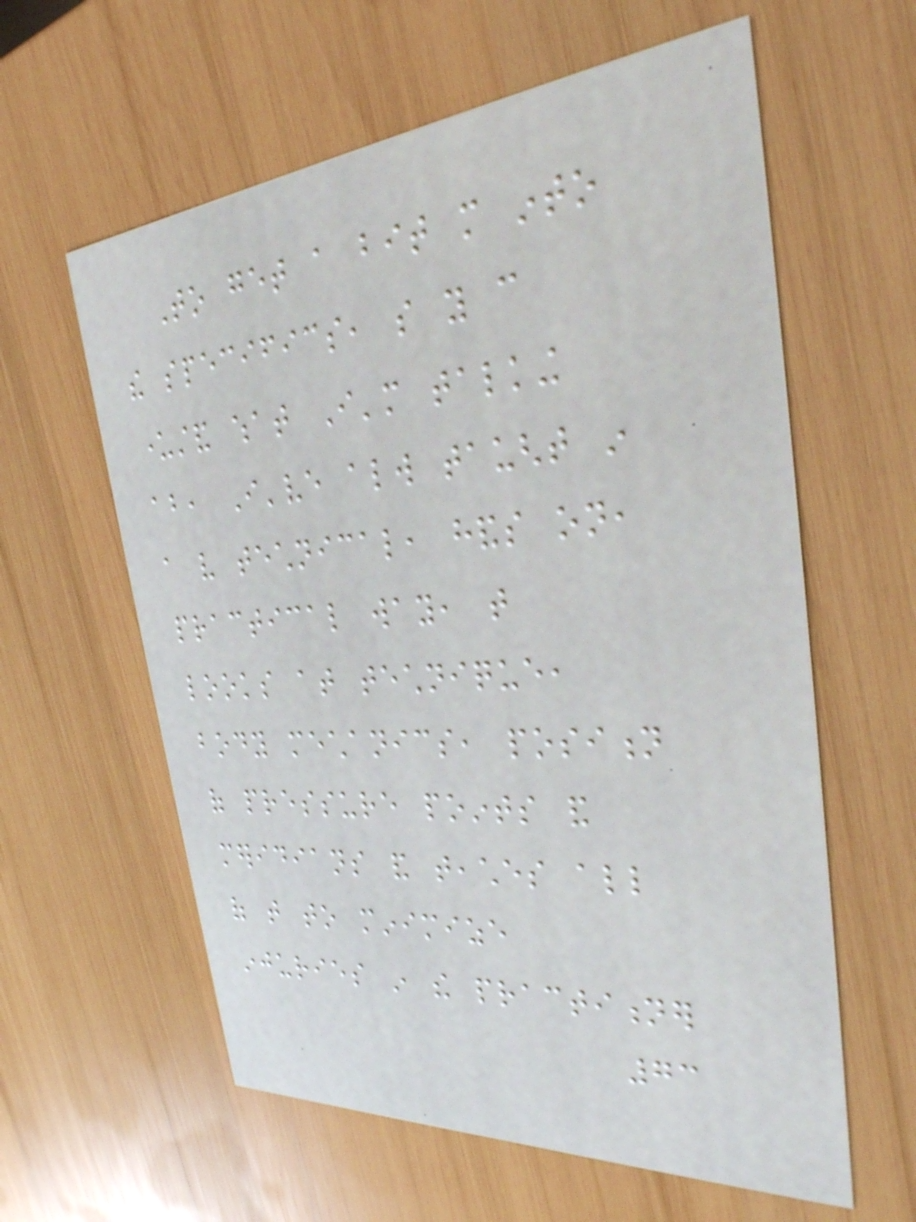To get a bit more into
the specifics, so you can
understand what I'm talking
about, I've always taught in
a very technical, hands on,
practical way, that
looks at technique,
body mechanics, position
of pressure points and
meridians and teaches all
of that to minimize
injuries in the practitioner
73
